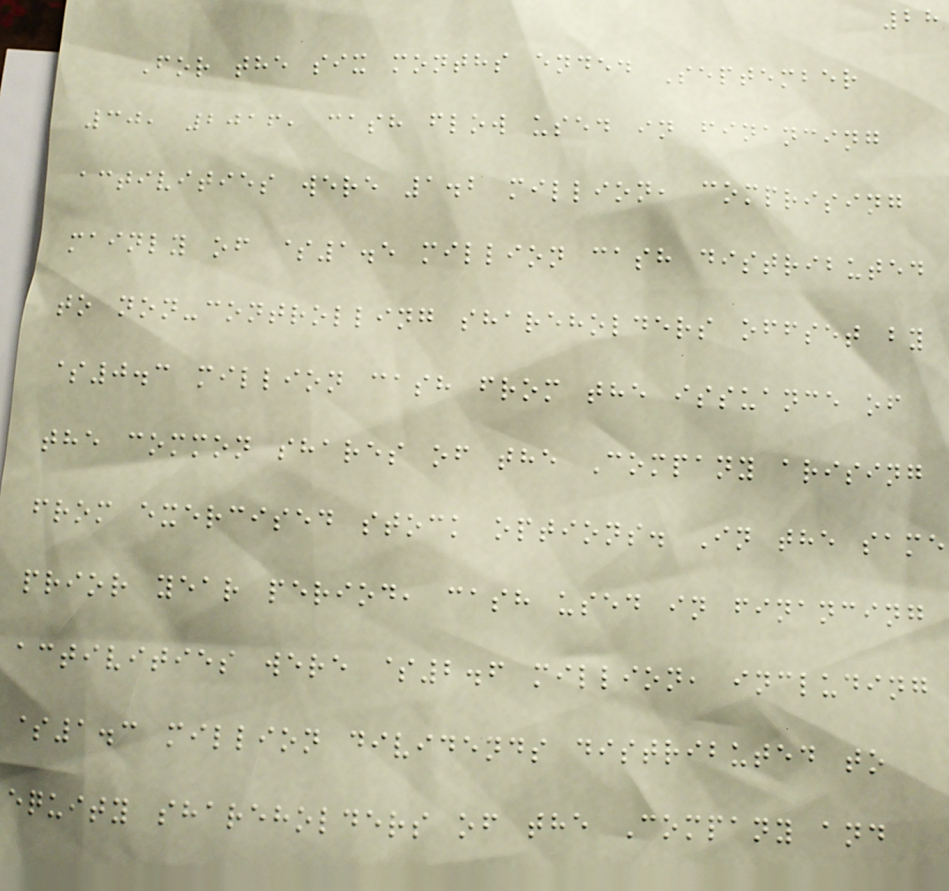28
For the six months ended September
30, 2016, cash flow used in financing
activities were 1.2 million, comprising
mainly of $1.5 million cash distributed
to non-controlling shareholders offset by
$0.3 million cash from the issuance of
the common shares of the Company arising
from exercised stock options. In the same
prior year period, cash used in financing
activities were $2.6 million, including
$1.3 million dividends distributed to
equity shareholders of the Company and
